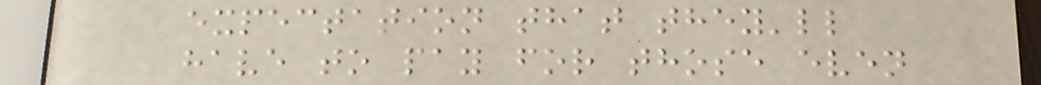expectation that they'll
have to pay for those even
